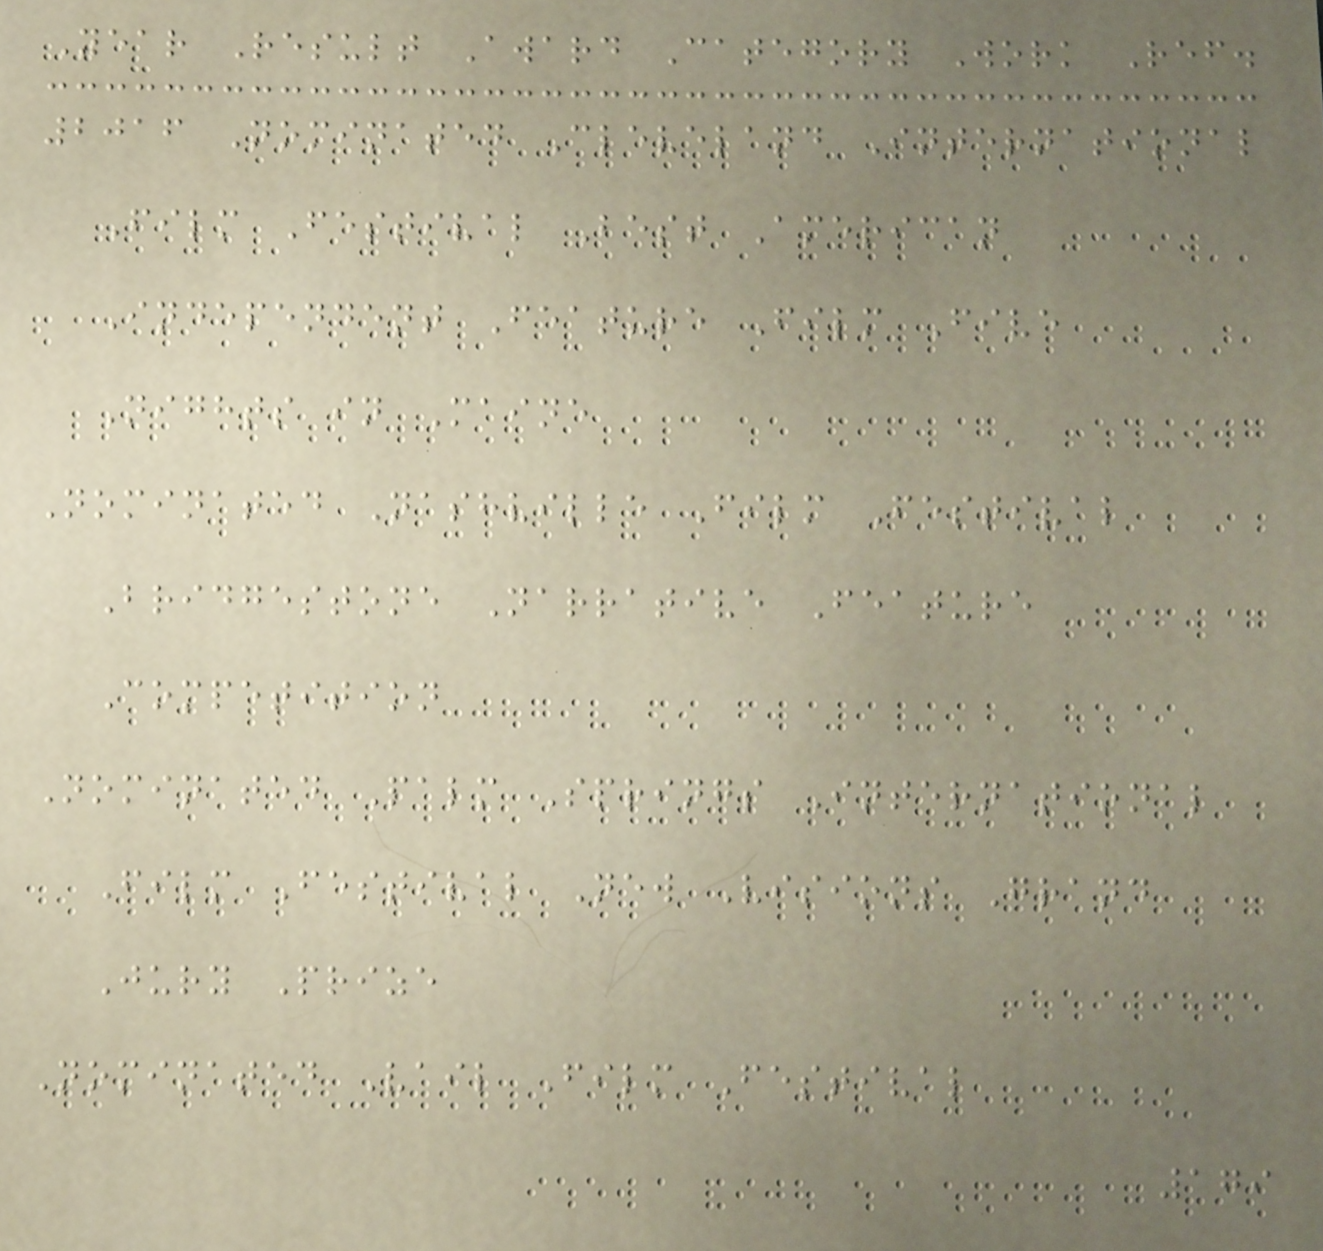Year Result Award Category Work Ref.
2016 Nominated Cleveland International
Film Festival Best American
Independent Feature Film Five
Nights in Maine
Nominated Nashville Film Festival
Bridgestone Narrative Feature
Competition
Nominated Palm Springs International
Film Festival New Visions Grand
Jury Prize
Nominated Vail Film Festival
179
